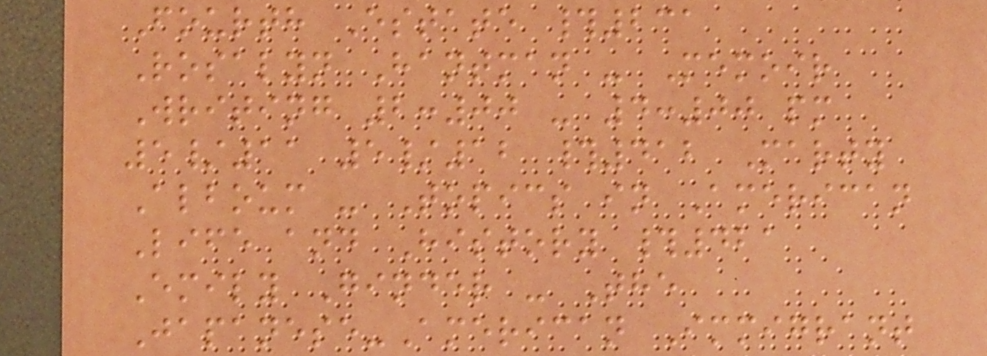Fourth Estate #231
Rosalyn Hantman - Memoir
Writing 2:00 - 4:00 pm
5/11 5/12 #412 Marty
Alboum - Topics in American
Life and History #421
Emily Ginder - The
Japanese-American Immigrant
